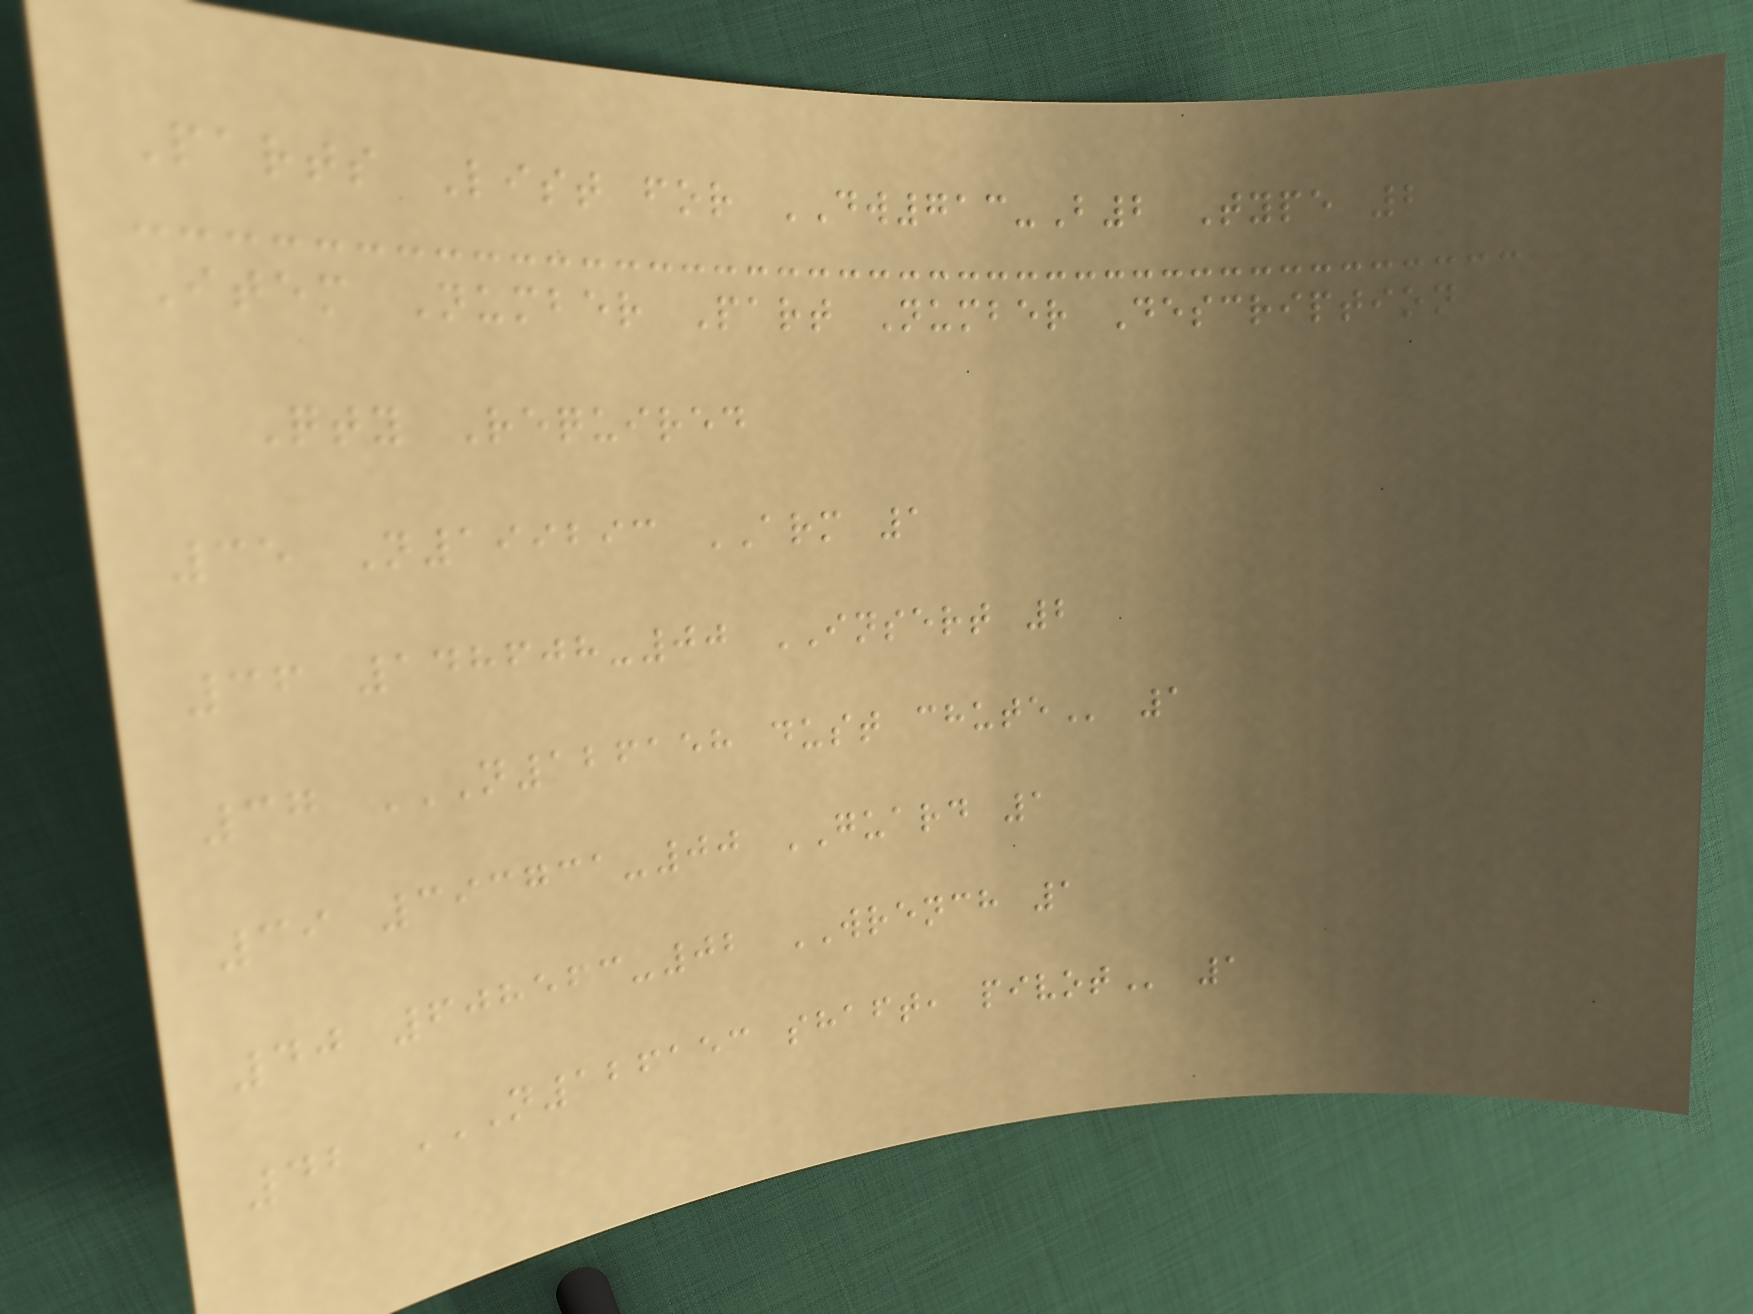Parts List for DW713-B2 Type 2
Item Number Part Number Description
Qty Required
35 N199293 ARM 1
36 148608-00 INSERT 2
37 N126158 DUST CHUTE 1
39 393731-00 GUARD 1
40 608563-02 WRENCH 1
42 N126153 SHAFT, PIVOT 1
